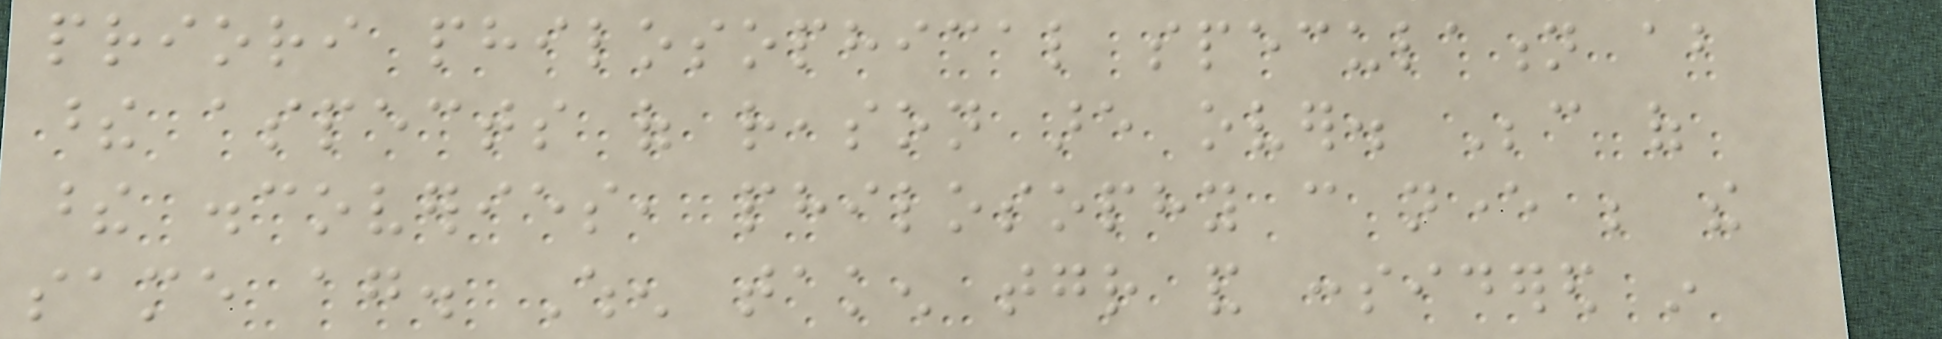priori philosophical speculation about
these aspects of reason are over. Because of
these discoveries, philosophy can never be the
same again. When taken together and considered in
